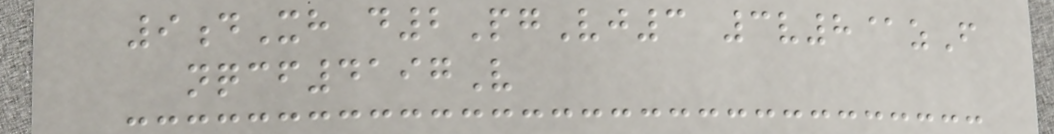9dXh d2PgVj3 3v8@zF
nqcf4197V
